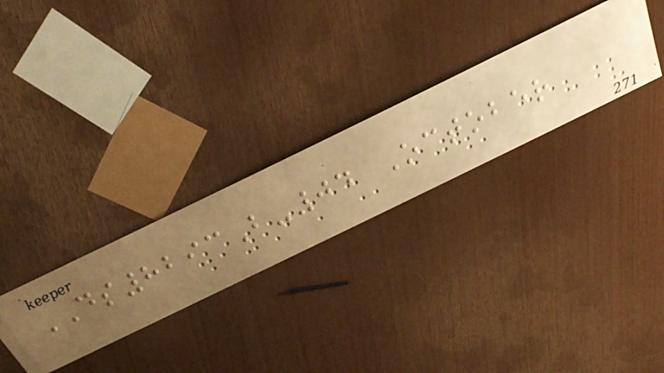DS8293B-04 October
